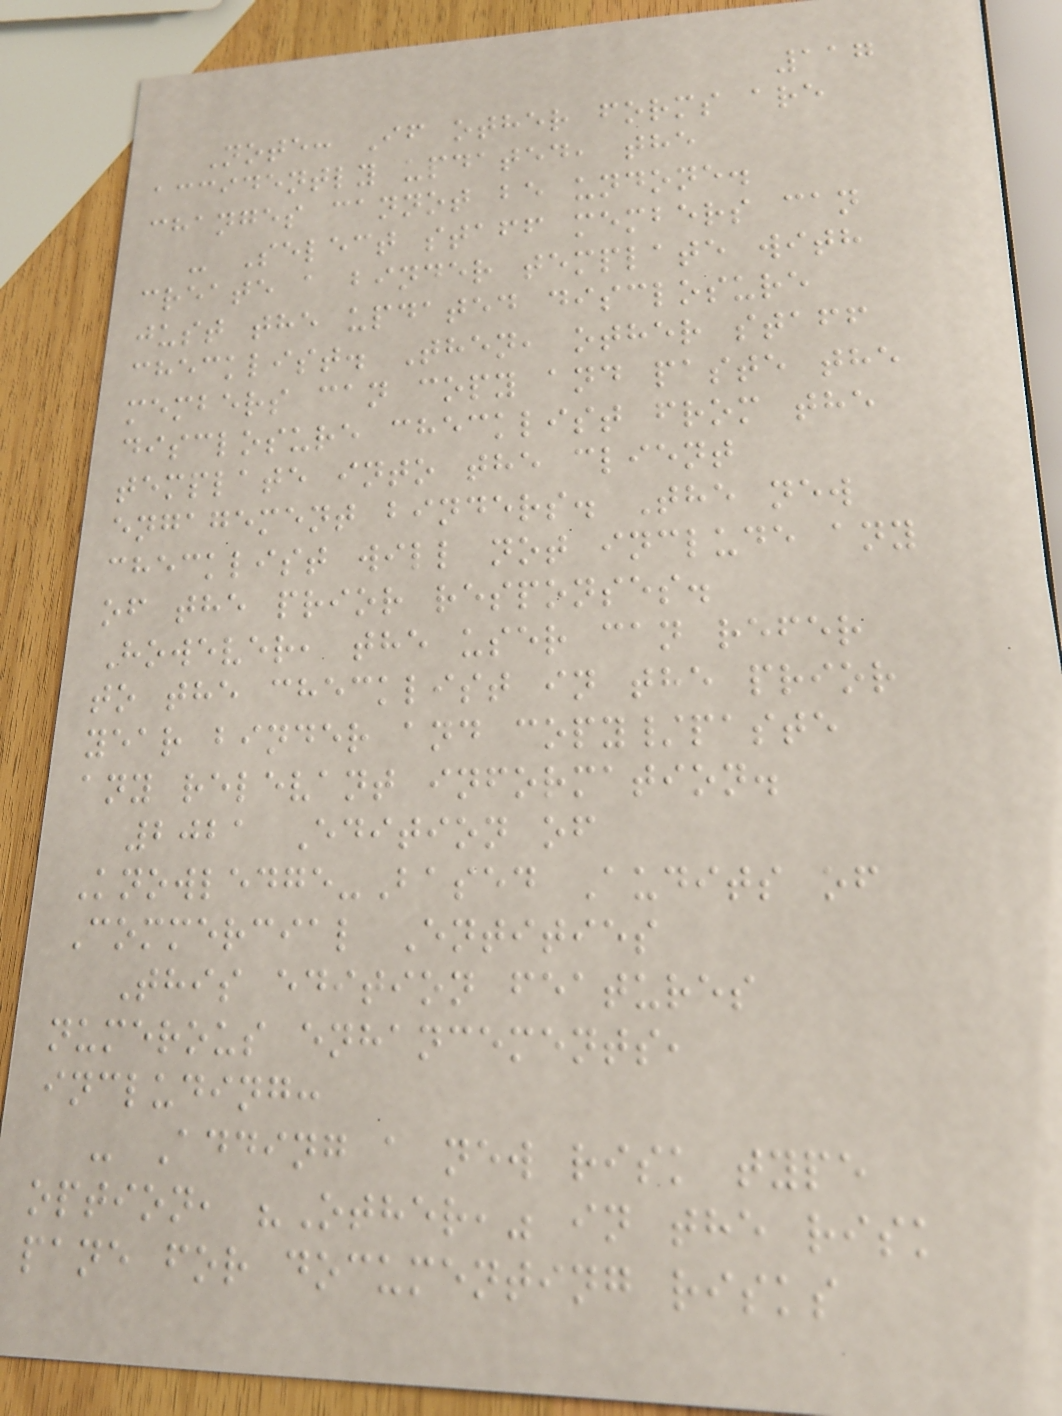117
Note: If other forms are
accidently updated, the
changes cannot be undone.
- Select staff members can
create a binder template with
just the updated disclosure
checklist. Then, other staff
members can copy and paste the
disclosure checklist from the
template into the client
engagement binders. The new
checklist will not include any
of the prior responses.
However, the user can refer
to the checklist in the prior
year binder and copy/paste
any relevant information.
2021 Edition of
Knowledge-Based Audits of
Commercial Entities
This edition features
numerous enhancements,
including:
- Adding a new risk type
option, "Other," in the risk
pane for documenting risks
